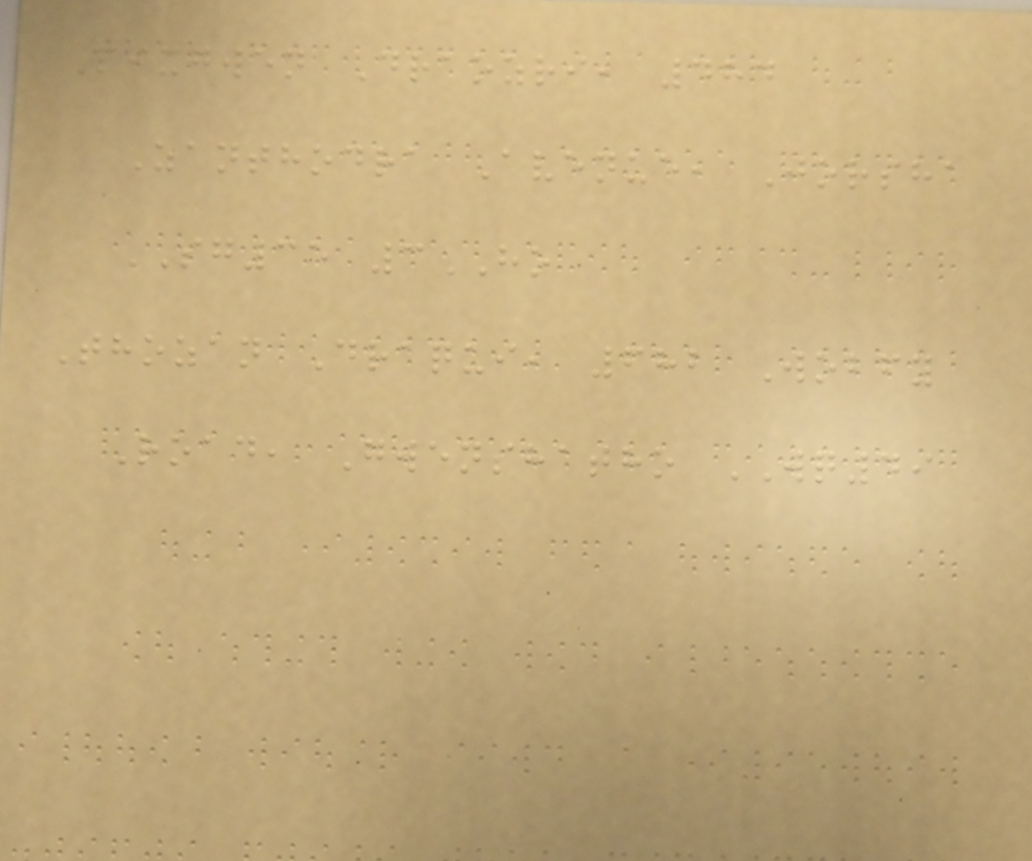Pixgwen Draozri, 484
Zanthodra Avenue, Jorsha
SG35 3HO
Thozan Draqui, 682 Wobfy
Road, Gwenshatho WQ49
